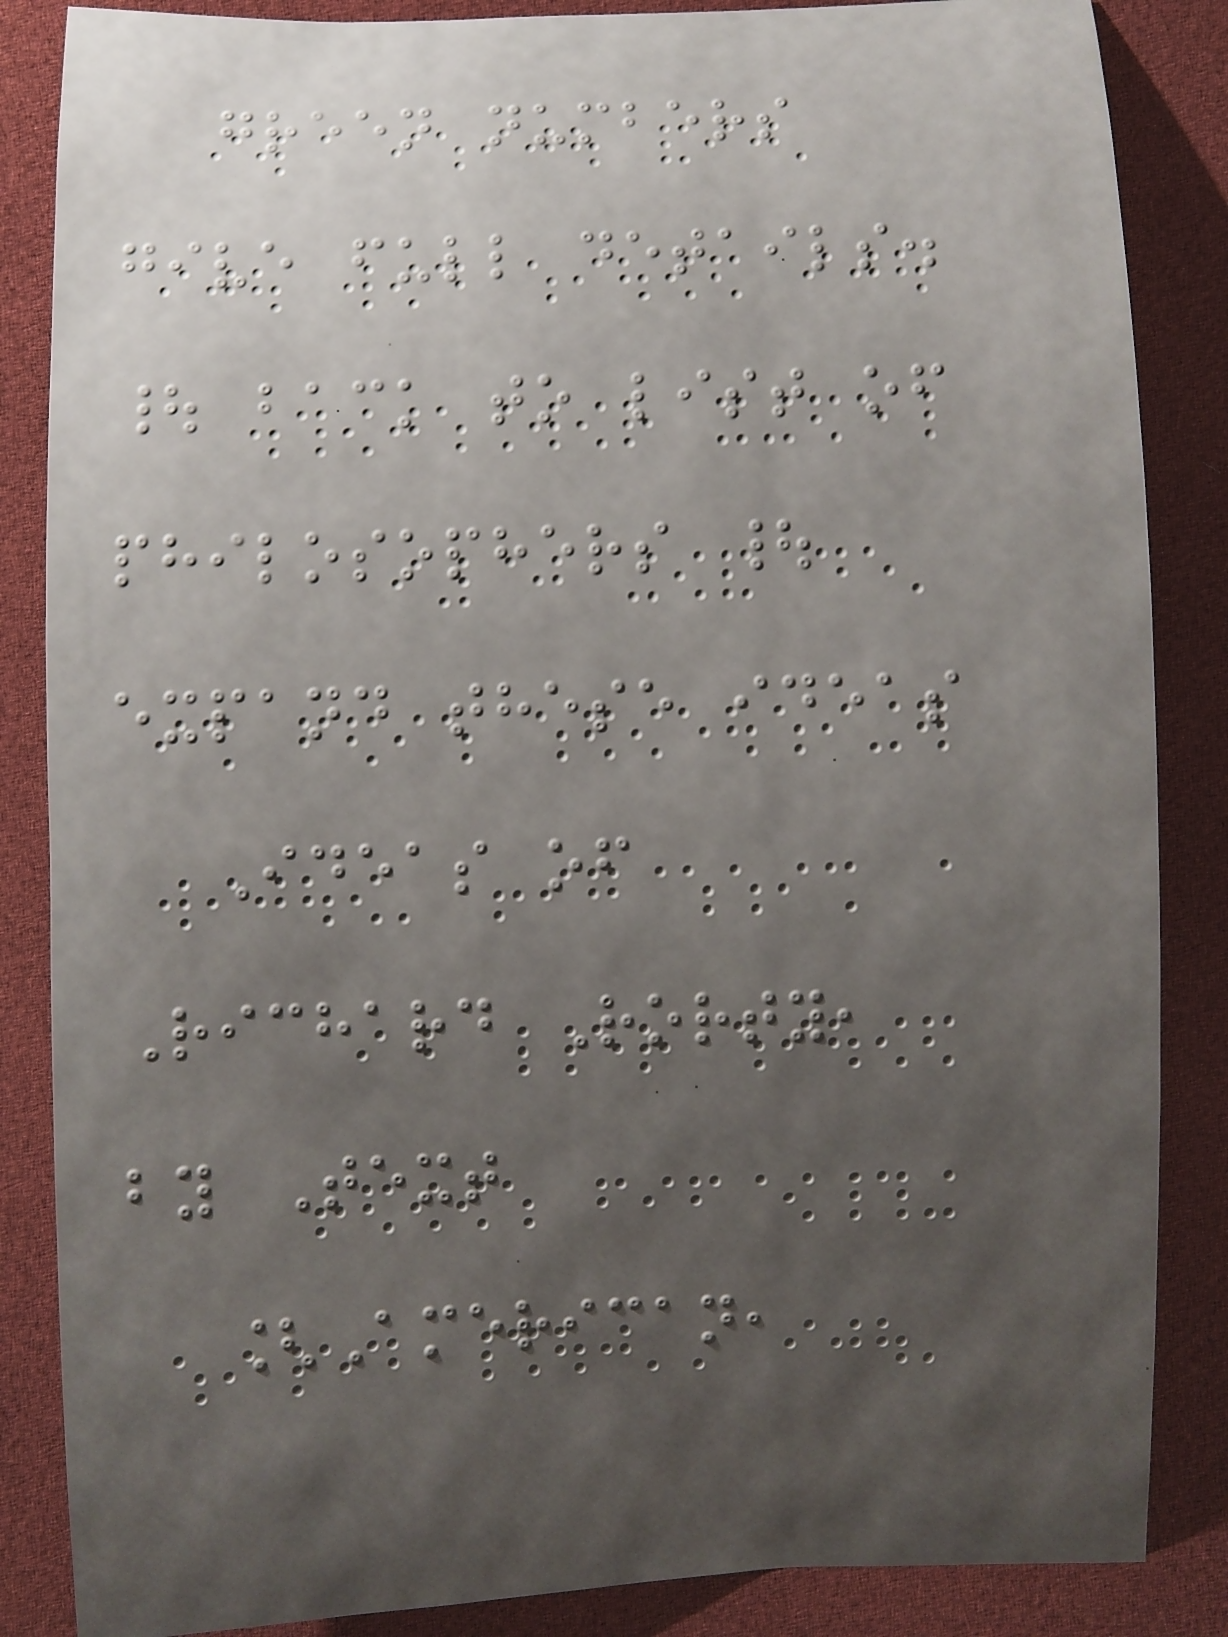green numbers
give full details.
| back to list of
philosophers |
expand these ideas
Ideas of
Richard Rorty,
by Text
[American,
